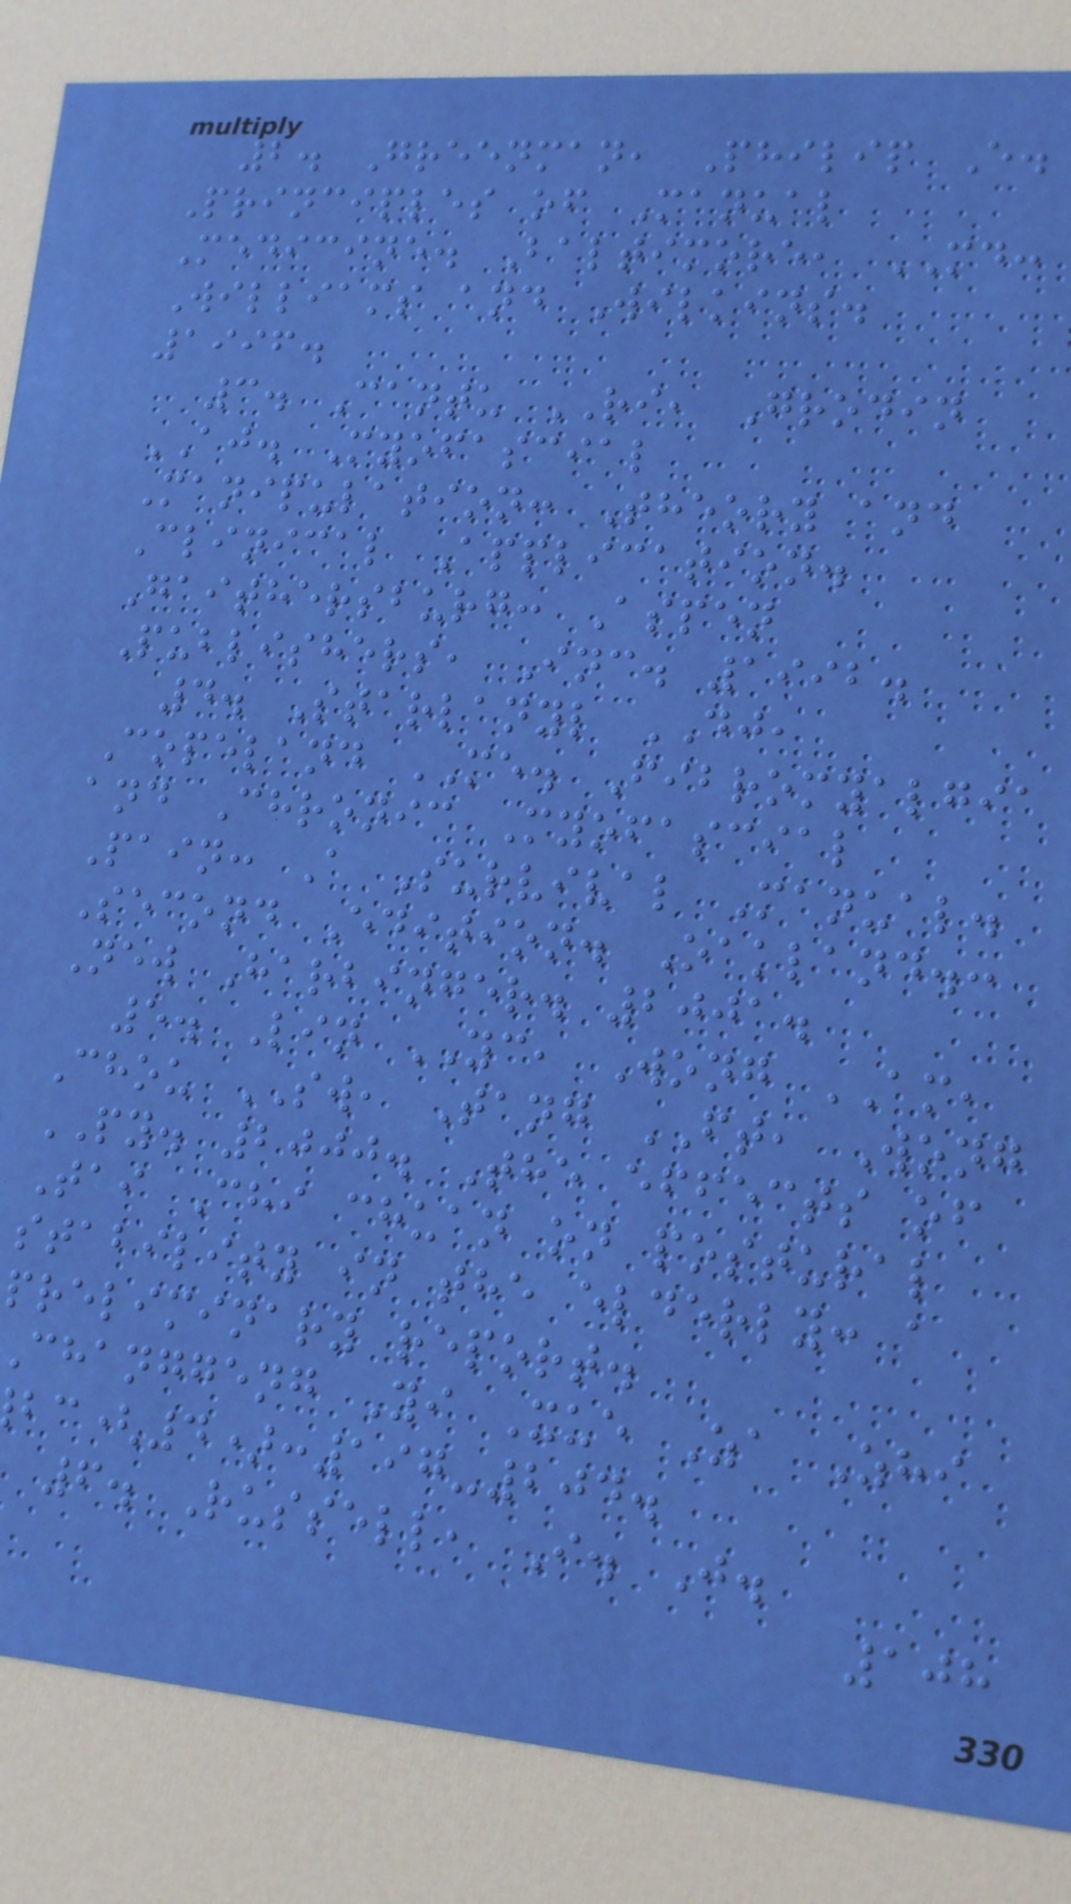2. Greenman, Philip E.
Principles of Manual
Medicine. Baltimore, MD:
Williams and Wilkins.
1996.
3. Cantu RI, Grodin
AJ. Myofascial
Manipulation: Theory and
Clinical Application.
Gaithersburg: Aspen
Publishers, Inc. 1992.
4. Starlanyl DJ,
Copeland ME. Fibromyalgia
and Chronic Myofascial
Pain: A Survival Manual.
Second Edition. Oakland.:
New Harbinger. 2001.
5. Lin YC, Wong AM,
Chou SW, Tang FT, Wong
PY. 2000. The effects of
Tai Chi chuan on postural
stability in the elderly: a
preliminary report.
changgeng Yi Xue Za Zhi
(4):197-204.
6. Russell, I. J.
108
